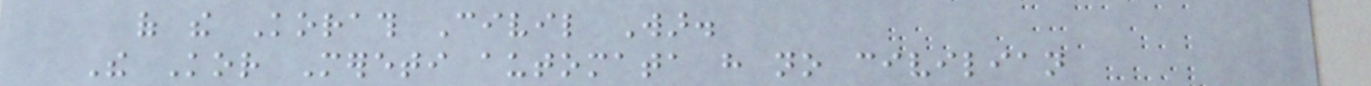of the Korath Civil War.
The Kor Mereti automata have no civilian
